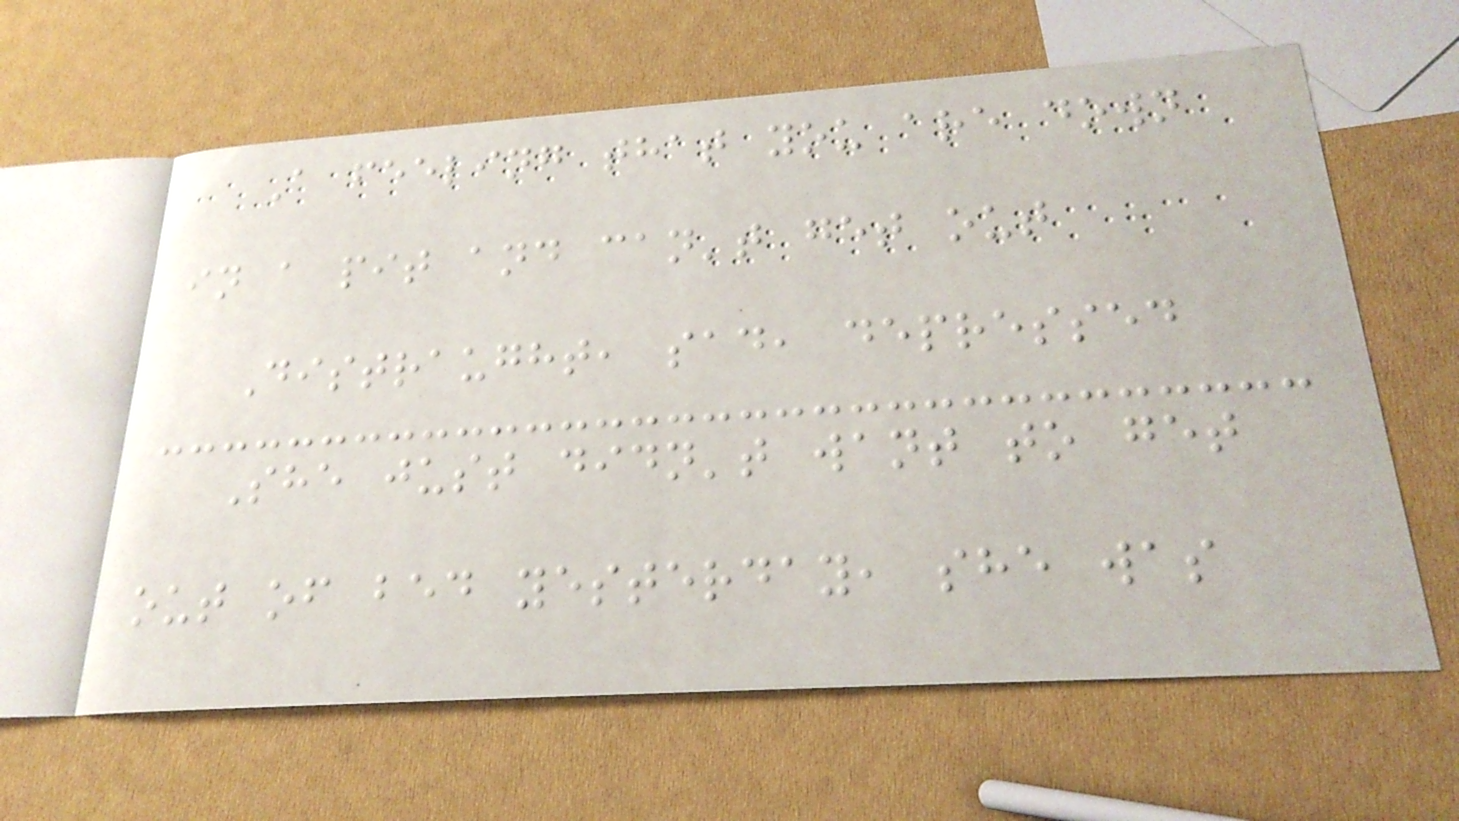A feeling that you are down
in a pit and can't get out
Distraught, sad, depressed
She just didn't want to get
out of bed yesterday, she was
